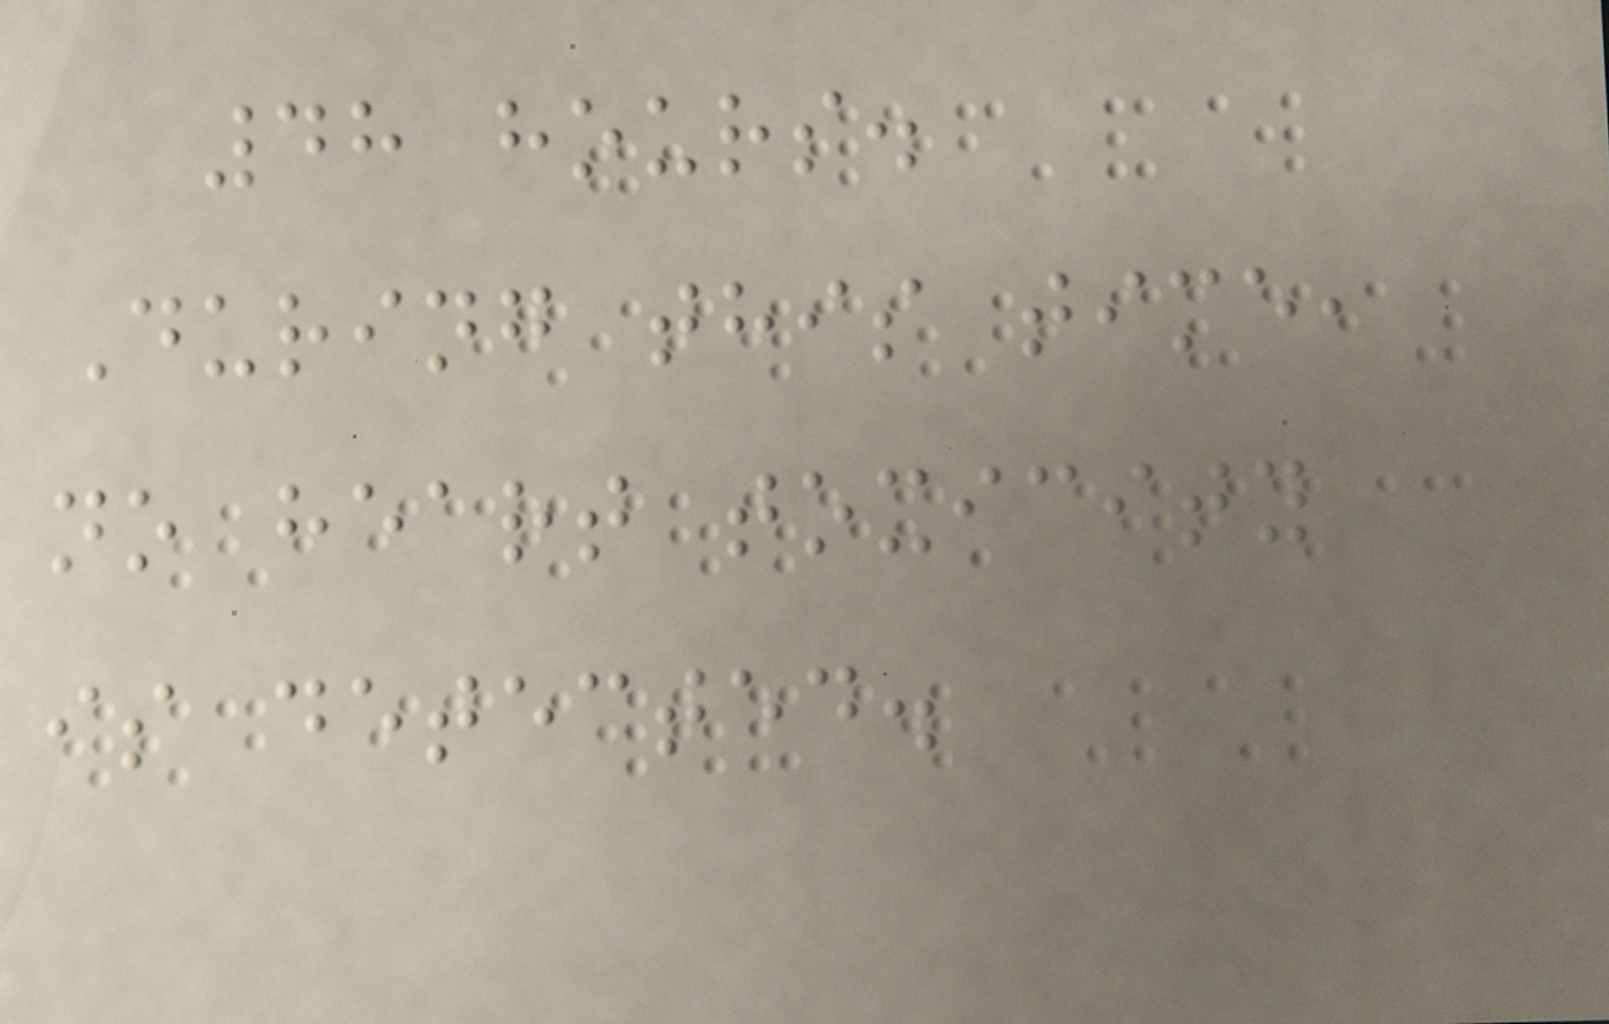48 hours.
During this time,
no heart toxicity
is detected.
